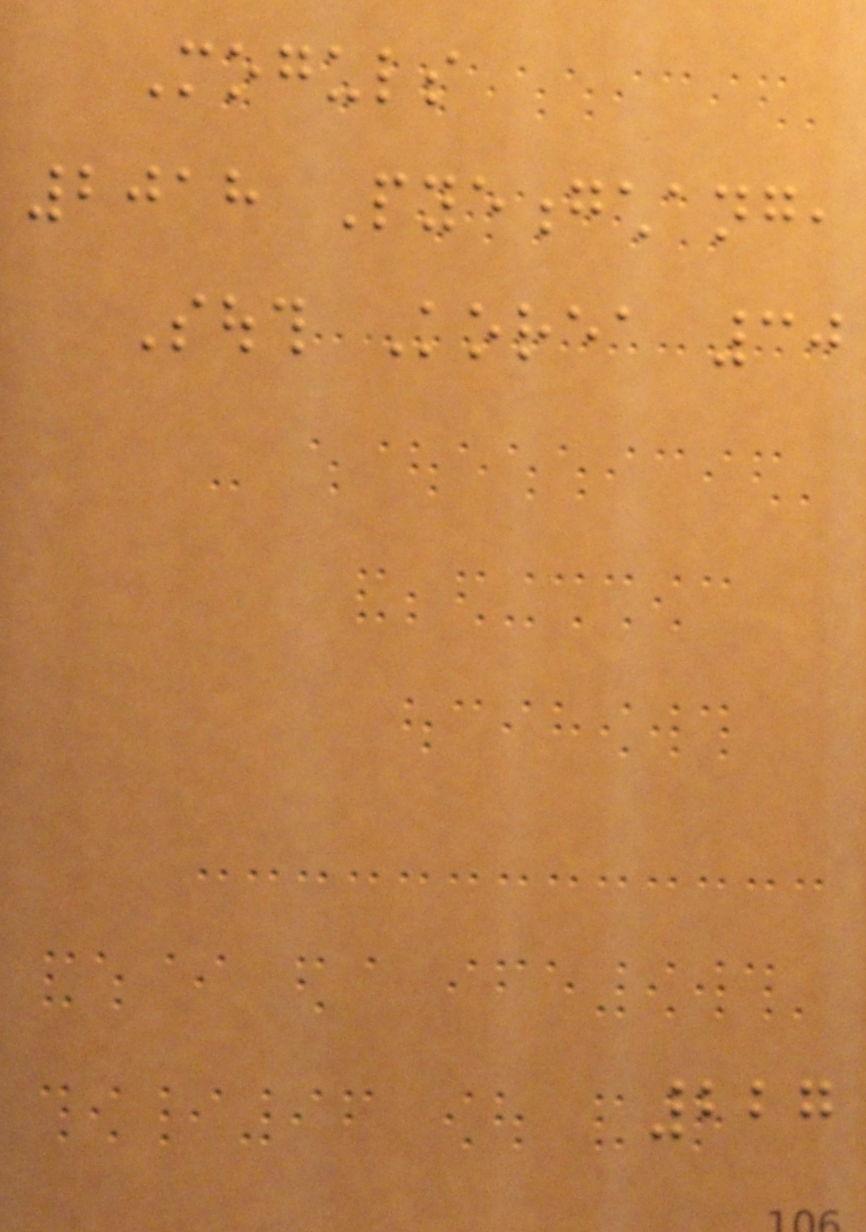Moguls
2018 Pyeongchang,
South Korea 30
227
